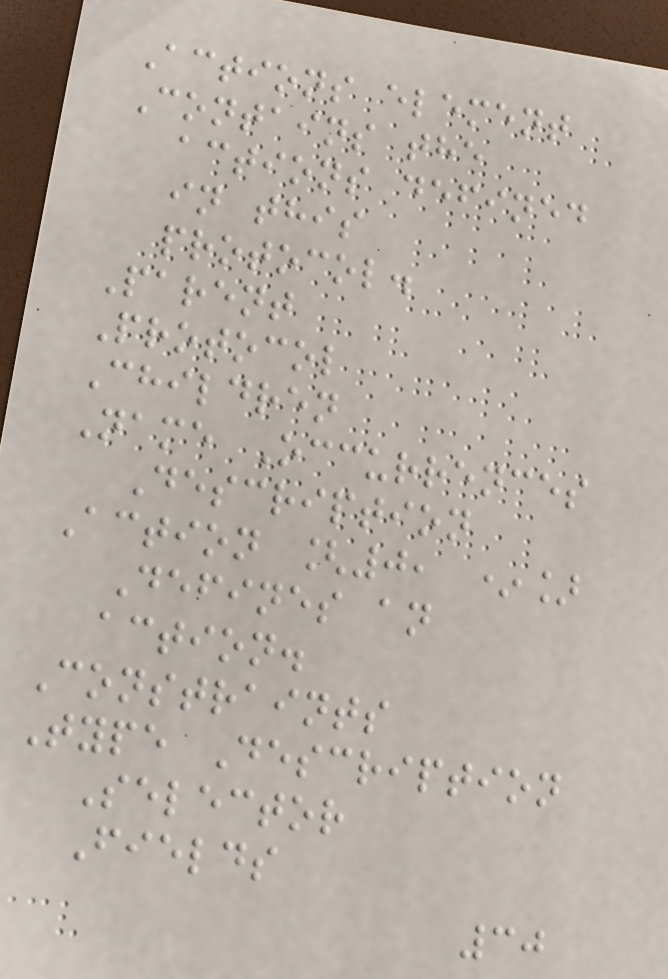Actions element
Contains the
actions defined
in this
protocol.
Parent
Protocol
Children
Name Occurrences
Description
Action [0, *]
Defines an
action.
Constraints
Type Description
Selector
Fields
30
